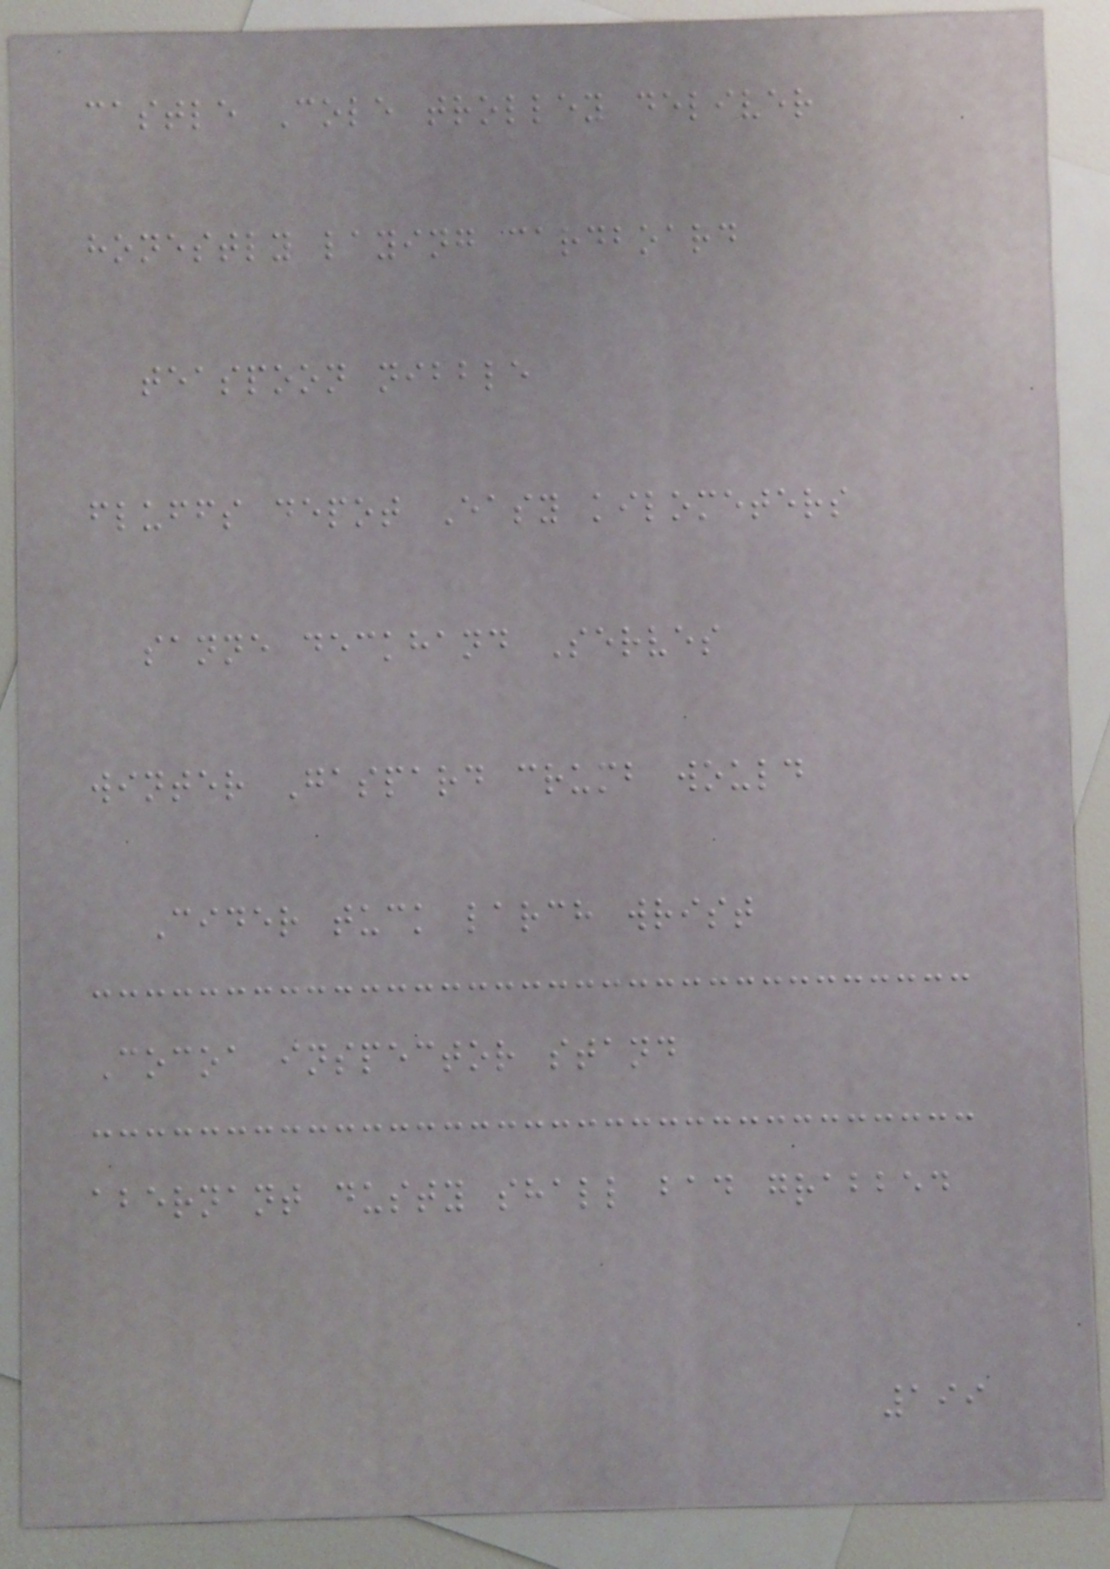castle Cole trolley deliver
honestly laying cardboard
teaspoon nibble
fluffs depot Easy kilometers
sanne deckhand Serves
winter Gaspard crumb would
Cider tuck larch wrist
Cocoa inspector stand
abernant dusty shall bad grabbed
199
